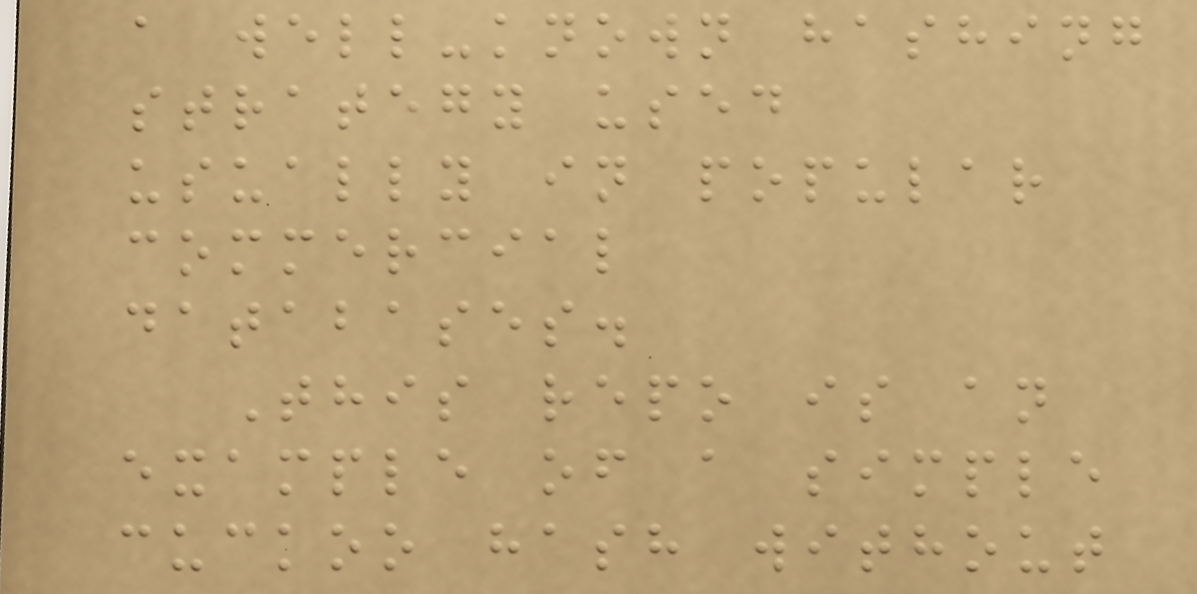a well-known hashing
strategy used
usually in popular
commercial
databases.
This repo is an
example of a simple
cuckoo hash without
